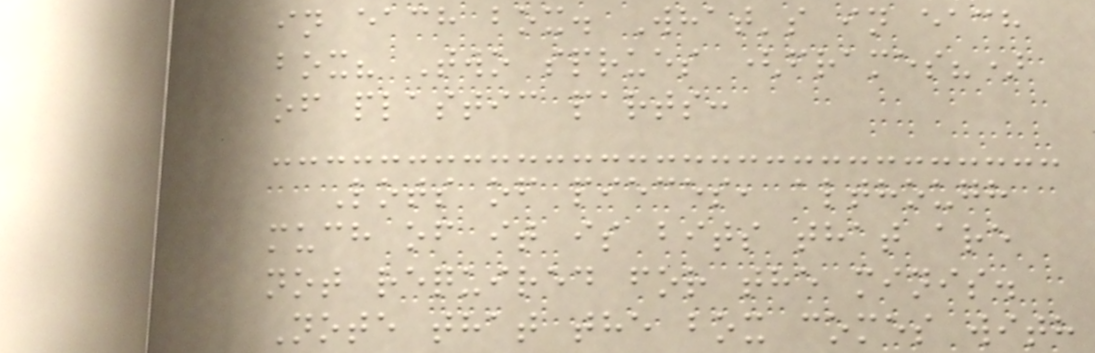in each box. What's in each
box? Two sprues (frames?)
of plastic parts:
Lots of pieces, although
much of it is bits that are
not required for the minis.
Note that the box comes with
